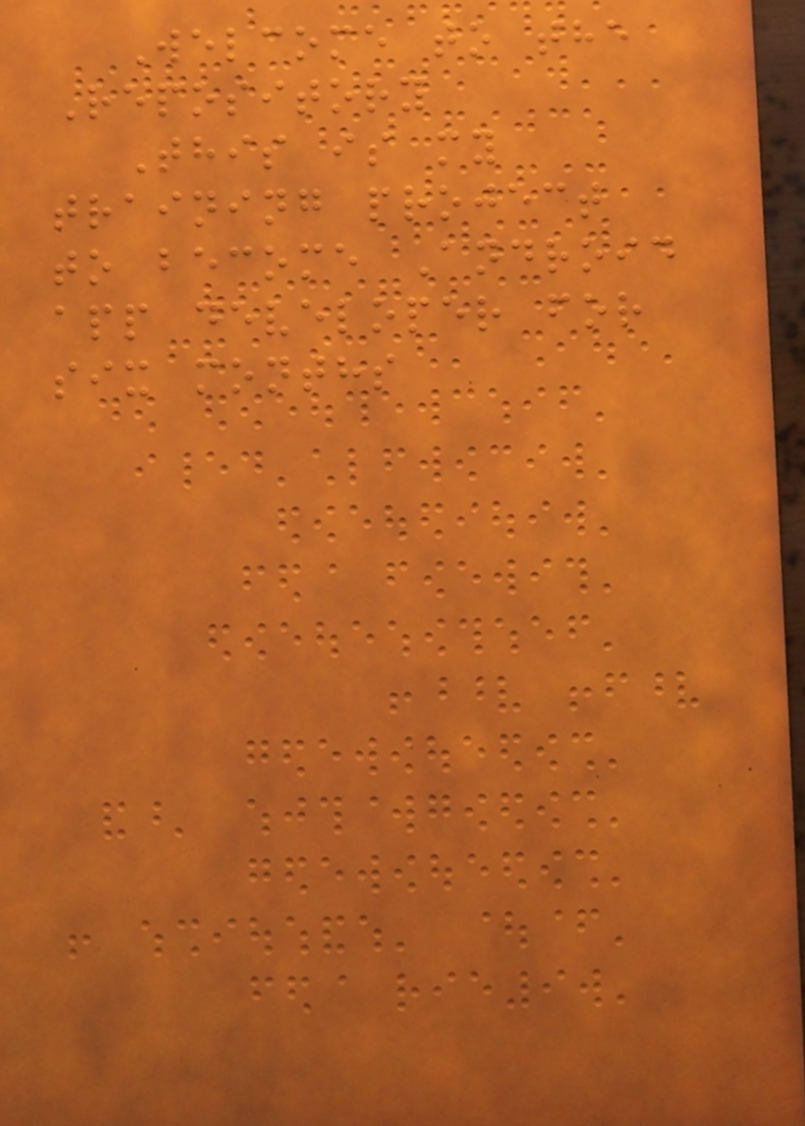Welcome to the
Repository
This is my
training project
to become Android
app developer for
six months
